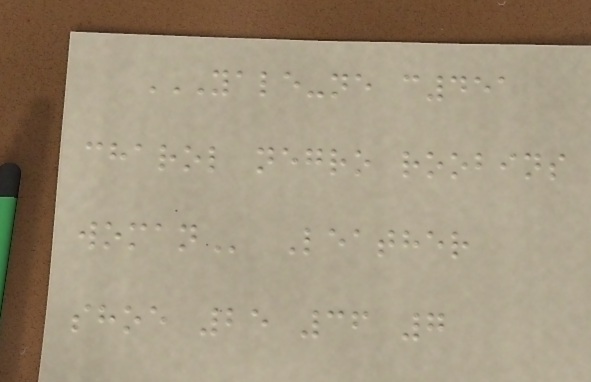YALE-NE C451
CHAROL NEGRO ROOBINS
WOMAN Leather
shoe 25 36 7
